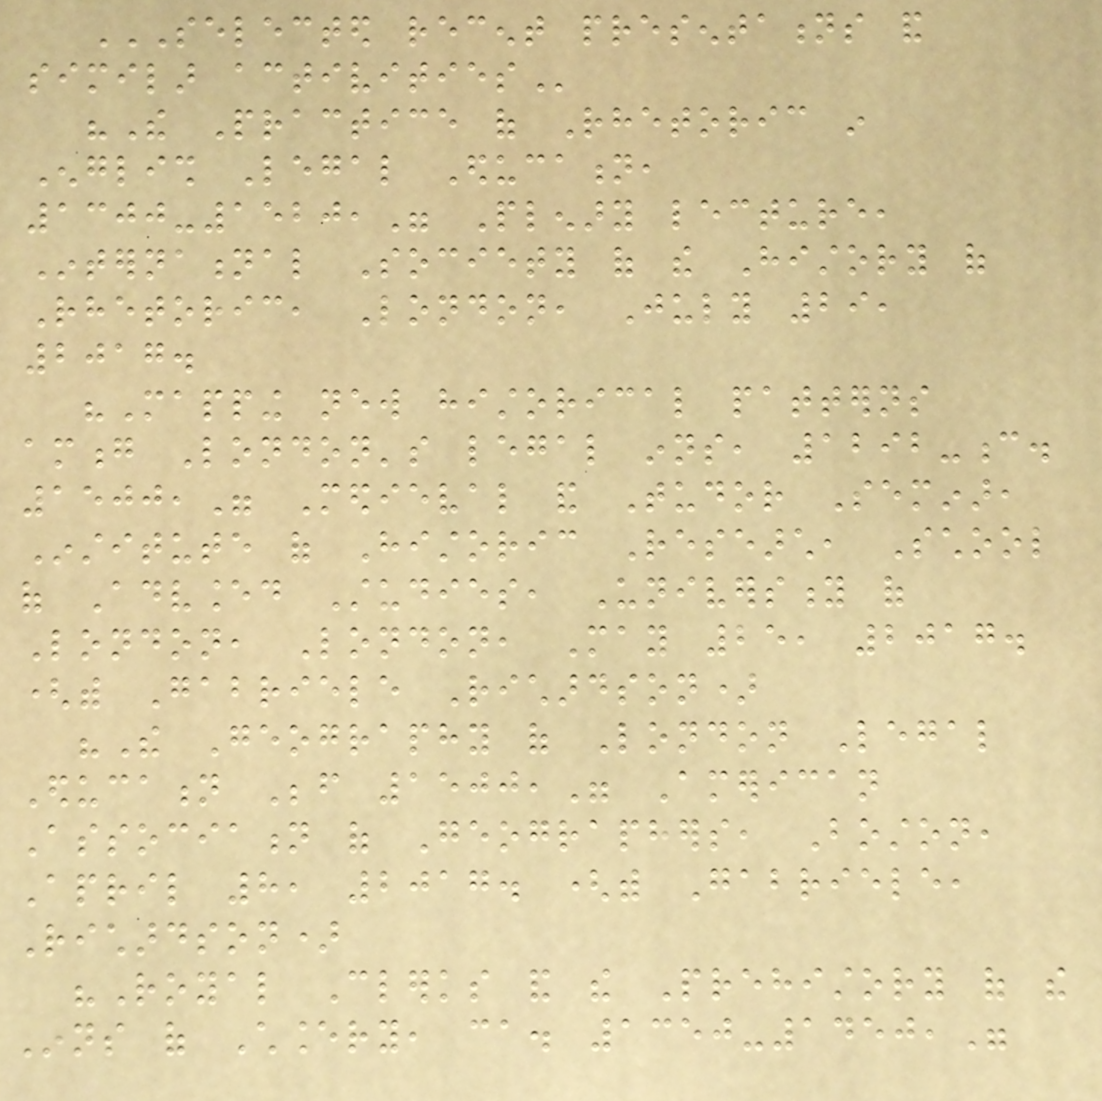SELECTED RECENT PRESENTATIONS AND
SIMILAR ACTIVITIES
"The Practice of Rhetoric in
English Legal Education,
1300-1520," Plenary lecture,
International Society of the History of
Rhetoric, London, July 29,
2017.
"Mapping new historical patterns
among London's legal inns, 1292-c.
1500," Medieval and Tudor Seminar,
Institute of Historic Research, School
of Advanced Studies, University of
London, London, May 25, 2017.
(with Gabriele Richardson)
"The Geography of London Legal
Education Before 1500," American
Association of Geographers, Boston,
April 8, 2017. (with Gabriele,
Richardson)
"Royal Clerks and the Prehistory of the
Inns of Chancery, ca. 1350-1450,"
